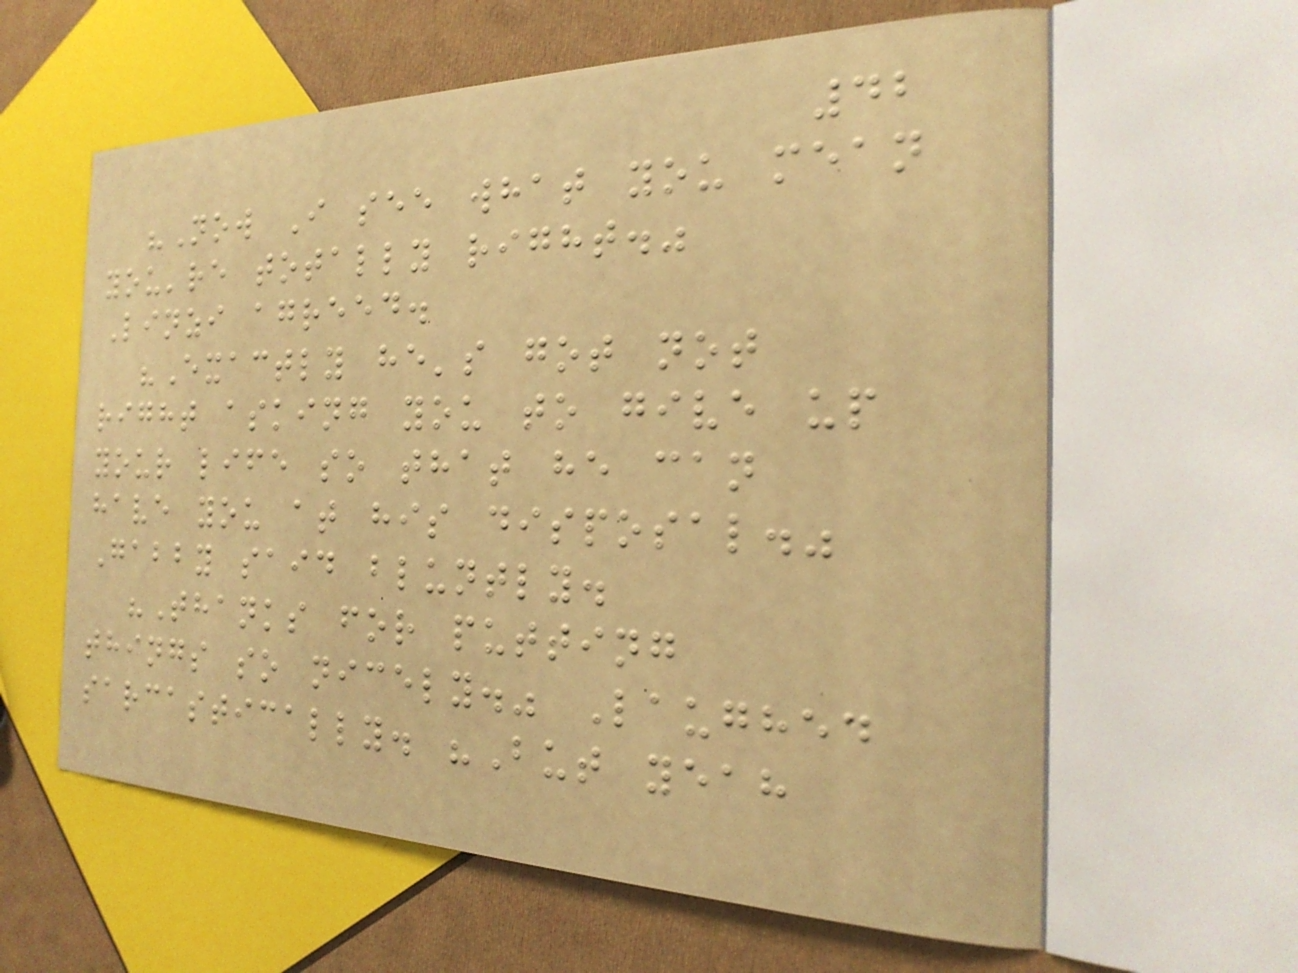42
"Now I see what you mean
you're totally right."
Linzi agreed.
"Exactly he's got not
right asking you to give up
your life so that he can
have you at his disposal."
Gabby said bluntly.
"Thanks for putting
things so nicely." Laughed
sarcastically. "But yeah
